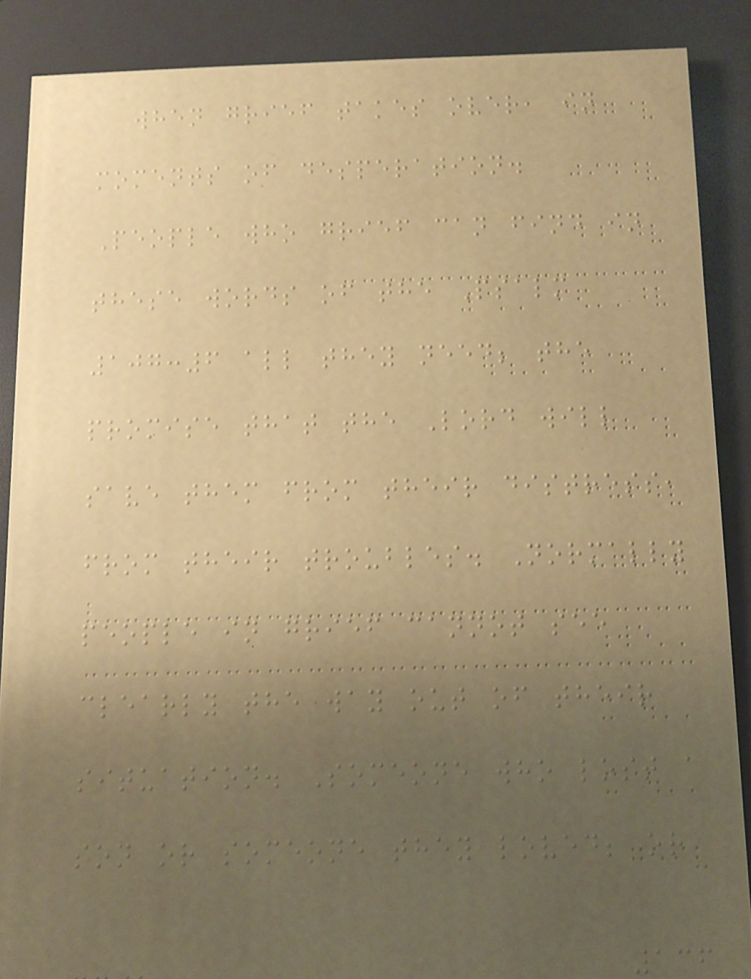when grief takes over, in
moments of desperation.
People who grief can find in
these words of the Psalm
107:6 all they need; the
promise that the Lord will
save them from their distress,
from their troubles. Normally
people in grief cannot see
clearly the way out of their
situation. Someone who lost a
son or someone they loved; or
136
